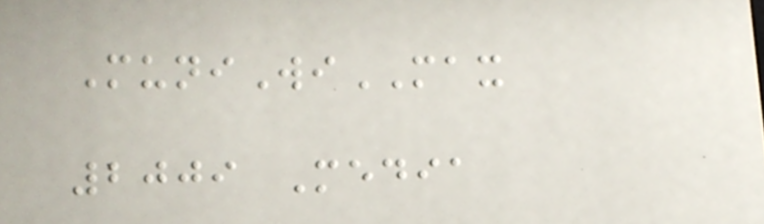MuniWiMAX
2009 Media
